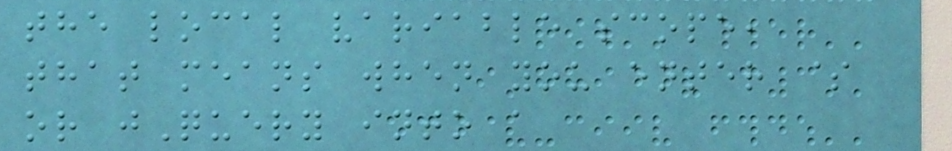the local variable scope,
that means when you enter $
or jQuery into a
